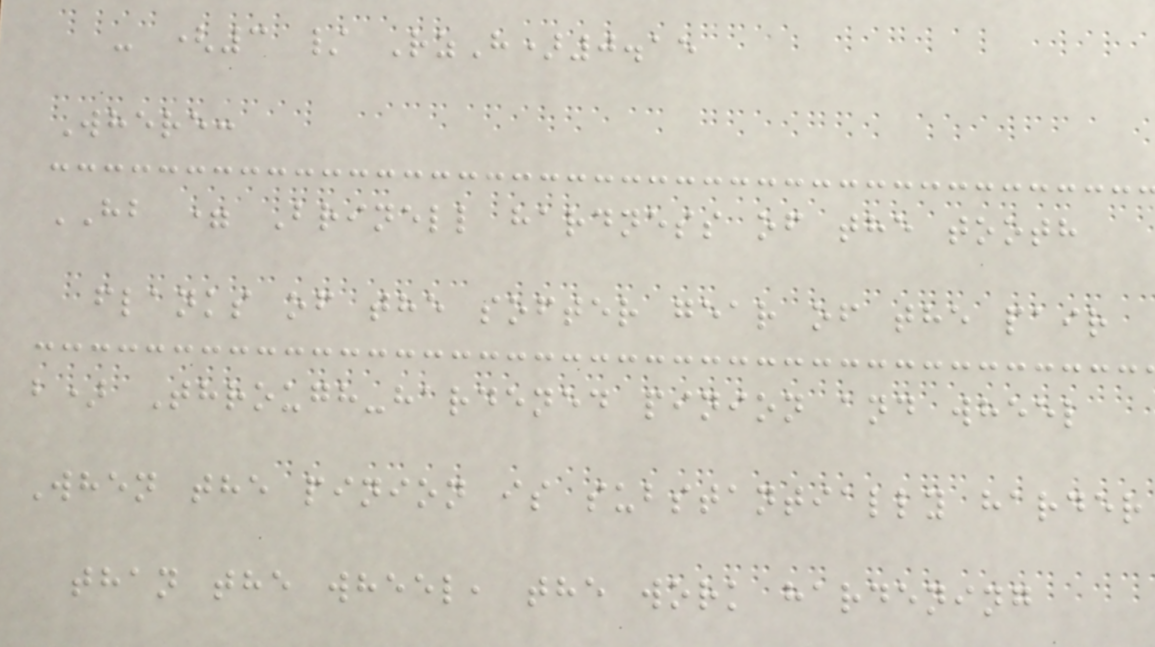- (3 / RzH)0.15
Where:
HB = Brinell hardness of the tooth
flanks of the softer gear of the pair
b) Through-hardened pinion and wheel
When the pinion is substantially harder
than the wheel, the work hardening
